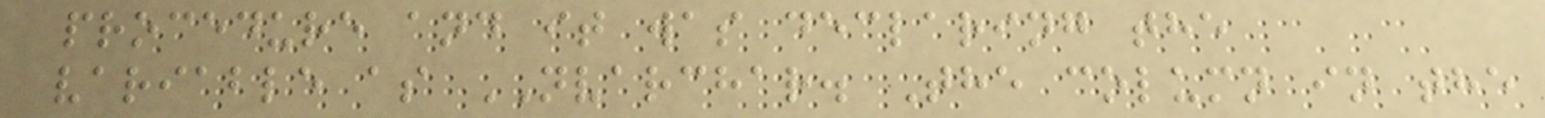procedure and it was declaring the
variable as NVARCHAR. The column in the
